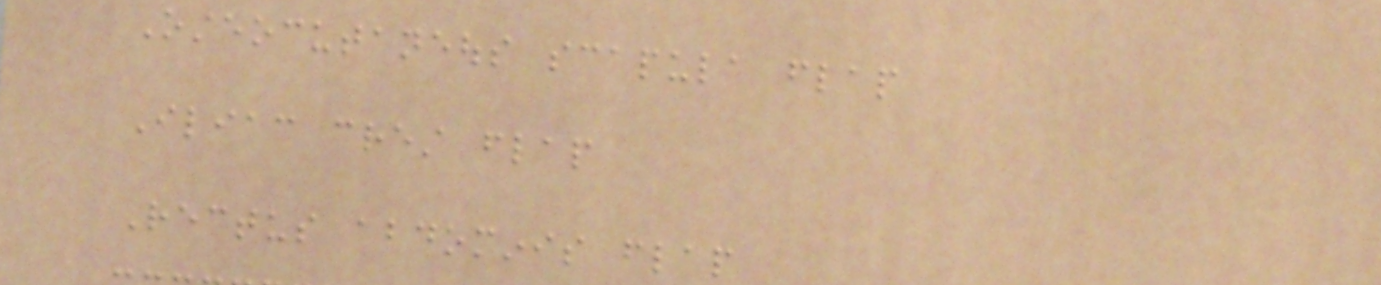Osteocutaneous scapula flap
Iliac crest flap
Rectus abdominis flap
